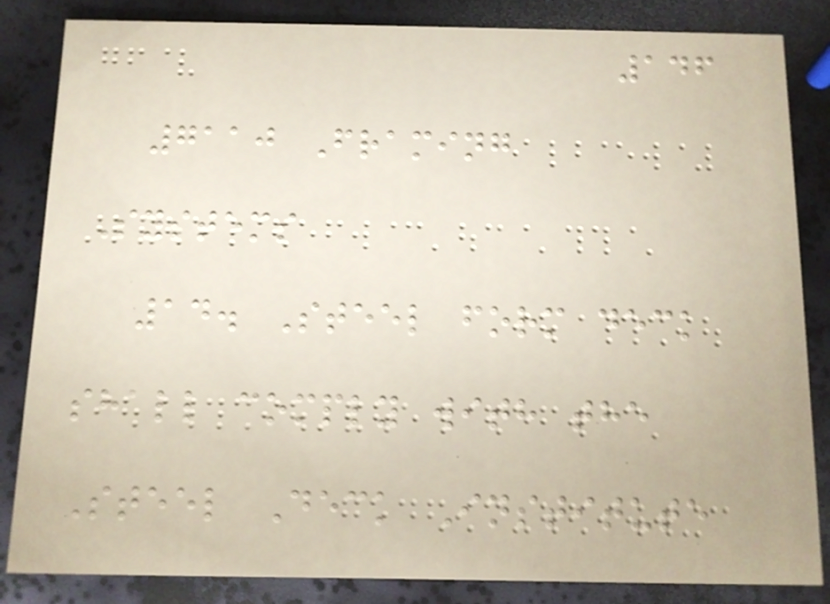146
7110 Framing
Systems
14. Steel form deck
shall comply with the
Steel Deck Institute
